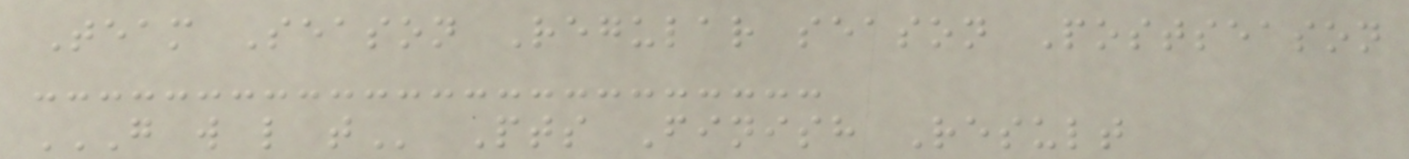Team Season Regular season Postseason
G W L T Pts Finish Result
